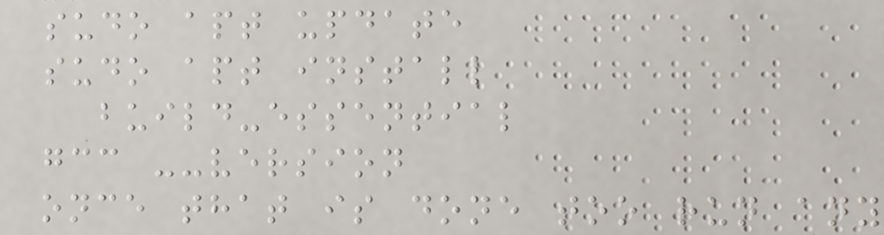sudo apt update
sudo apt install
build-essential
gcc --version
once that is done too run any
